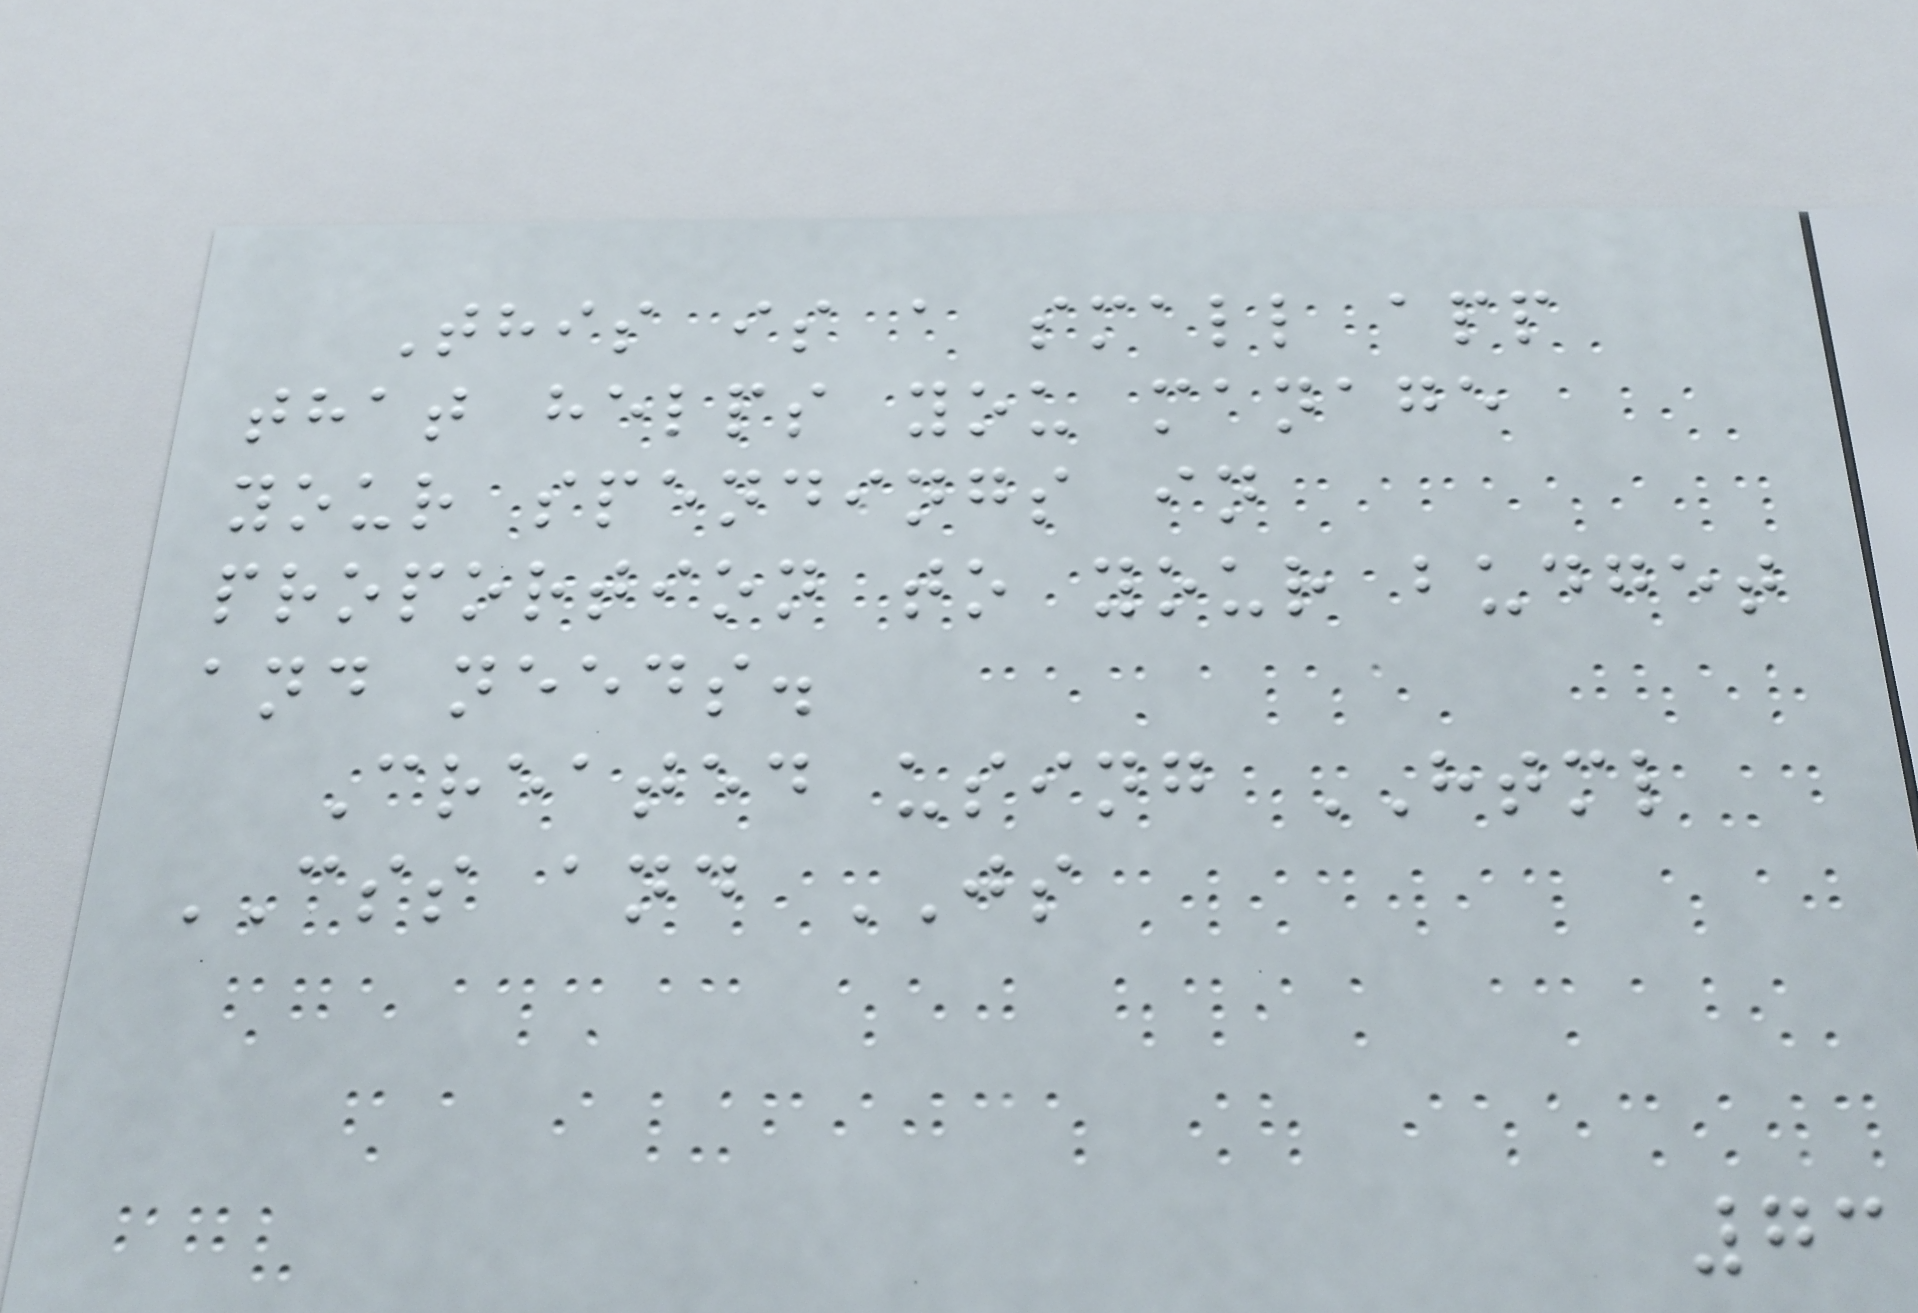This is a small app
that helps you manage
your spendings in
proportion to your budget
and needs.
Created using HTML
CSS and JS
73
